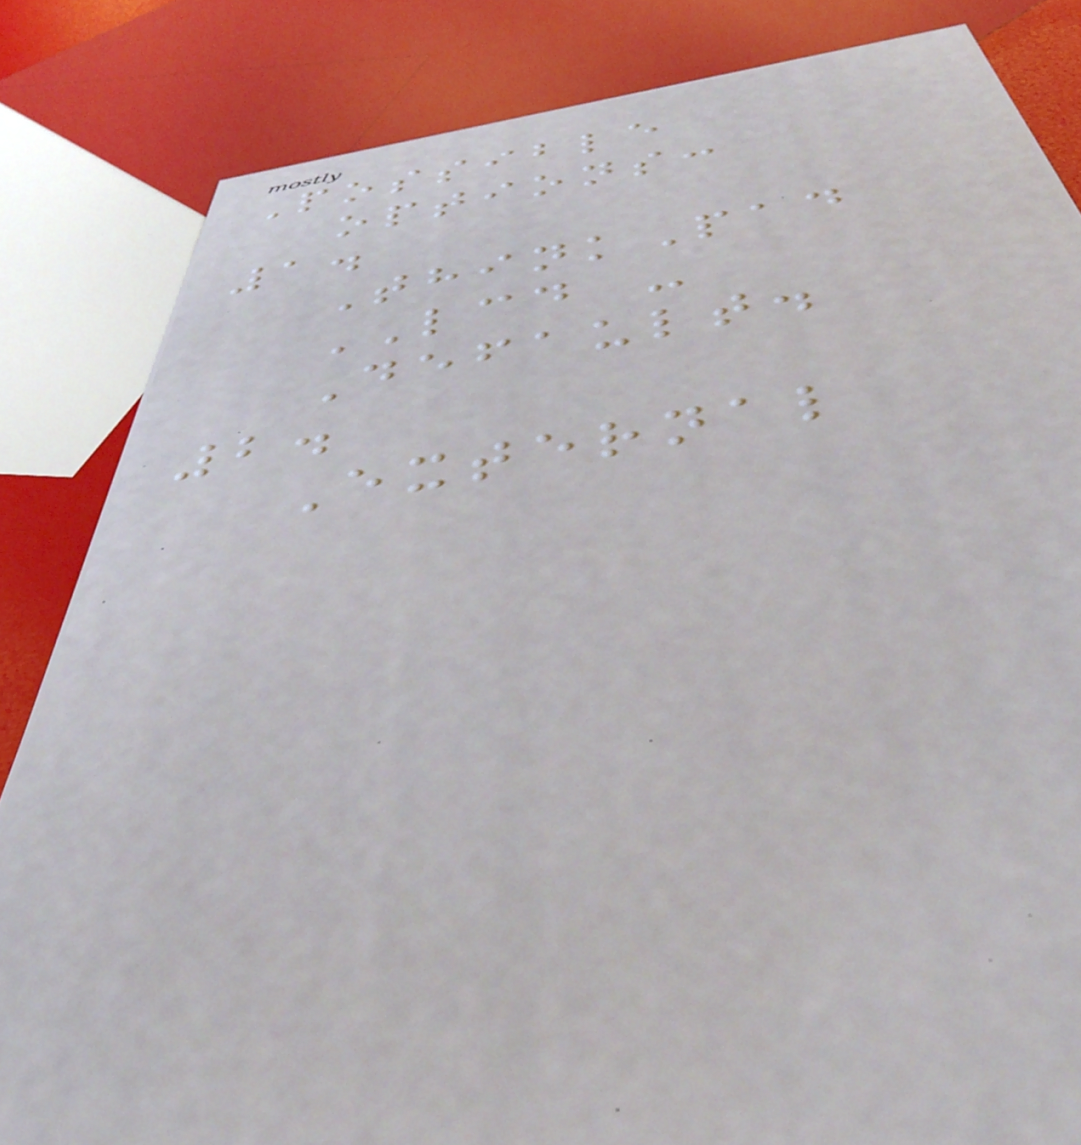Possible
options:
1.
ThinkPad
LCD -
Default.
2.
External
